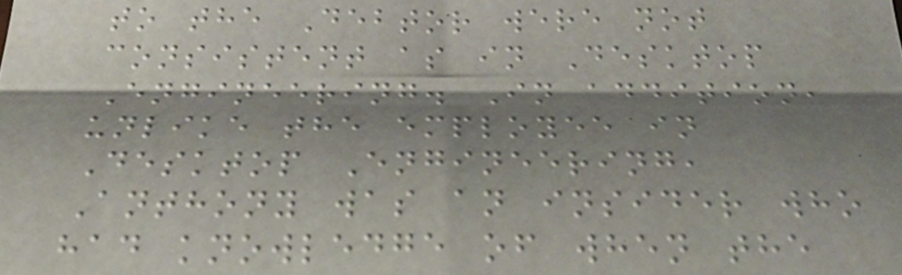to the Debtor were not
consistent as in Desktop
Engineering. In addition,
unlike the employee in
Desktop Engineering,
Anthony was an insider who
had knowledge of when the
